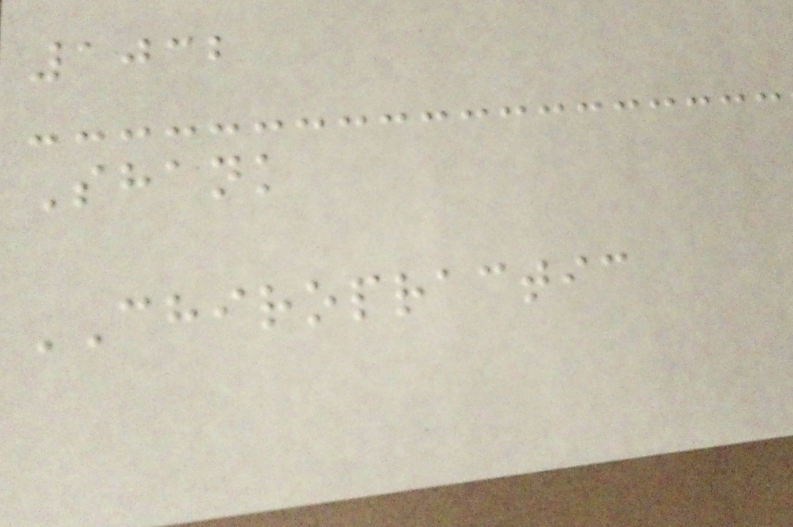1032
Shank
CHIROPRACTIC
